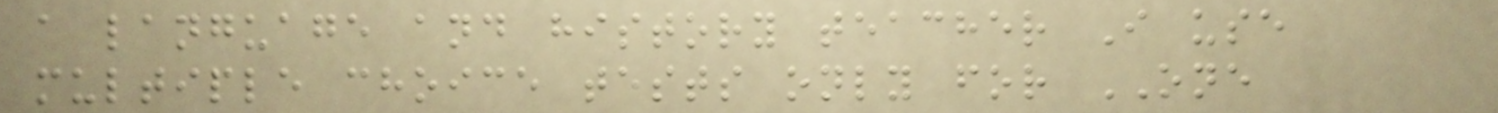a language and history teacher I use
multiple choice tests only for ONE
